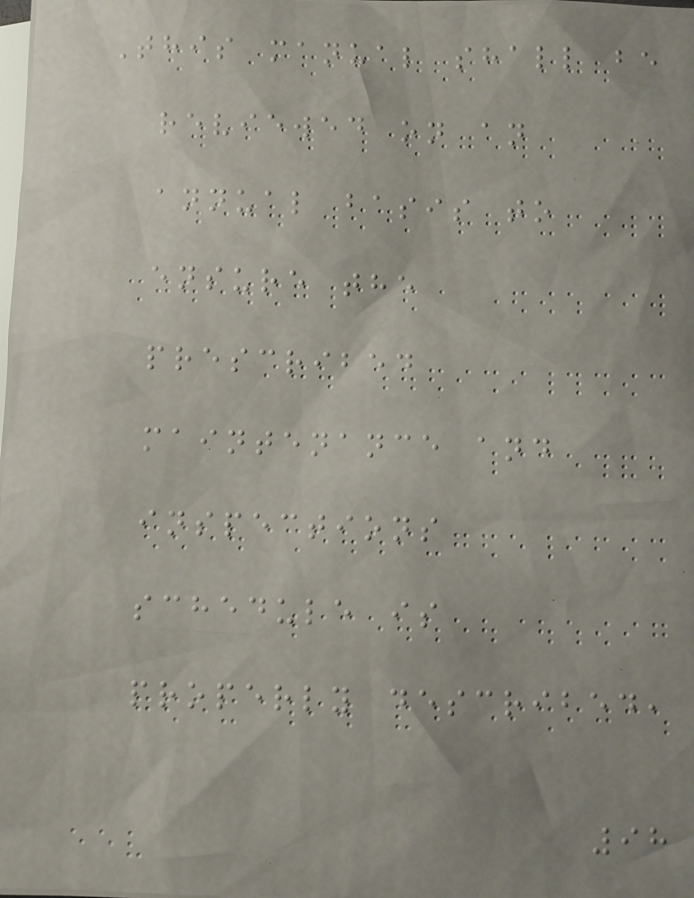This manual shall be
reviewed on an
annual basis to
ensure the
prescribed
maintenance and
inspections
schedule is
properly described,
98
